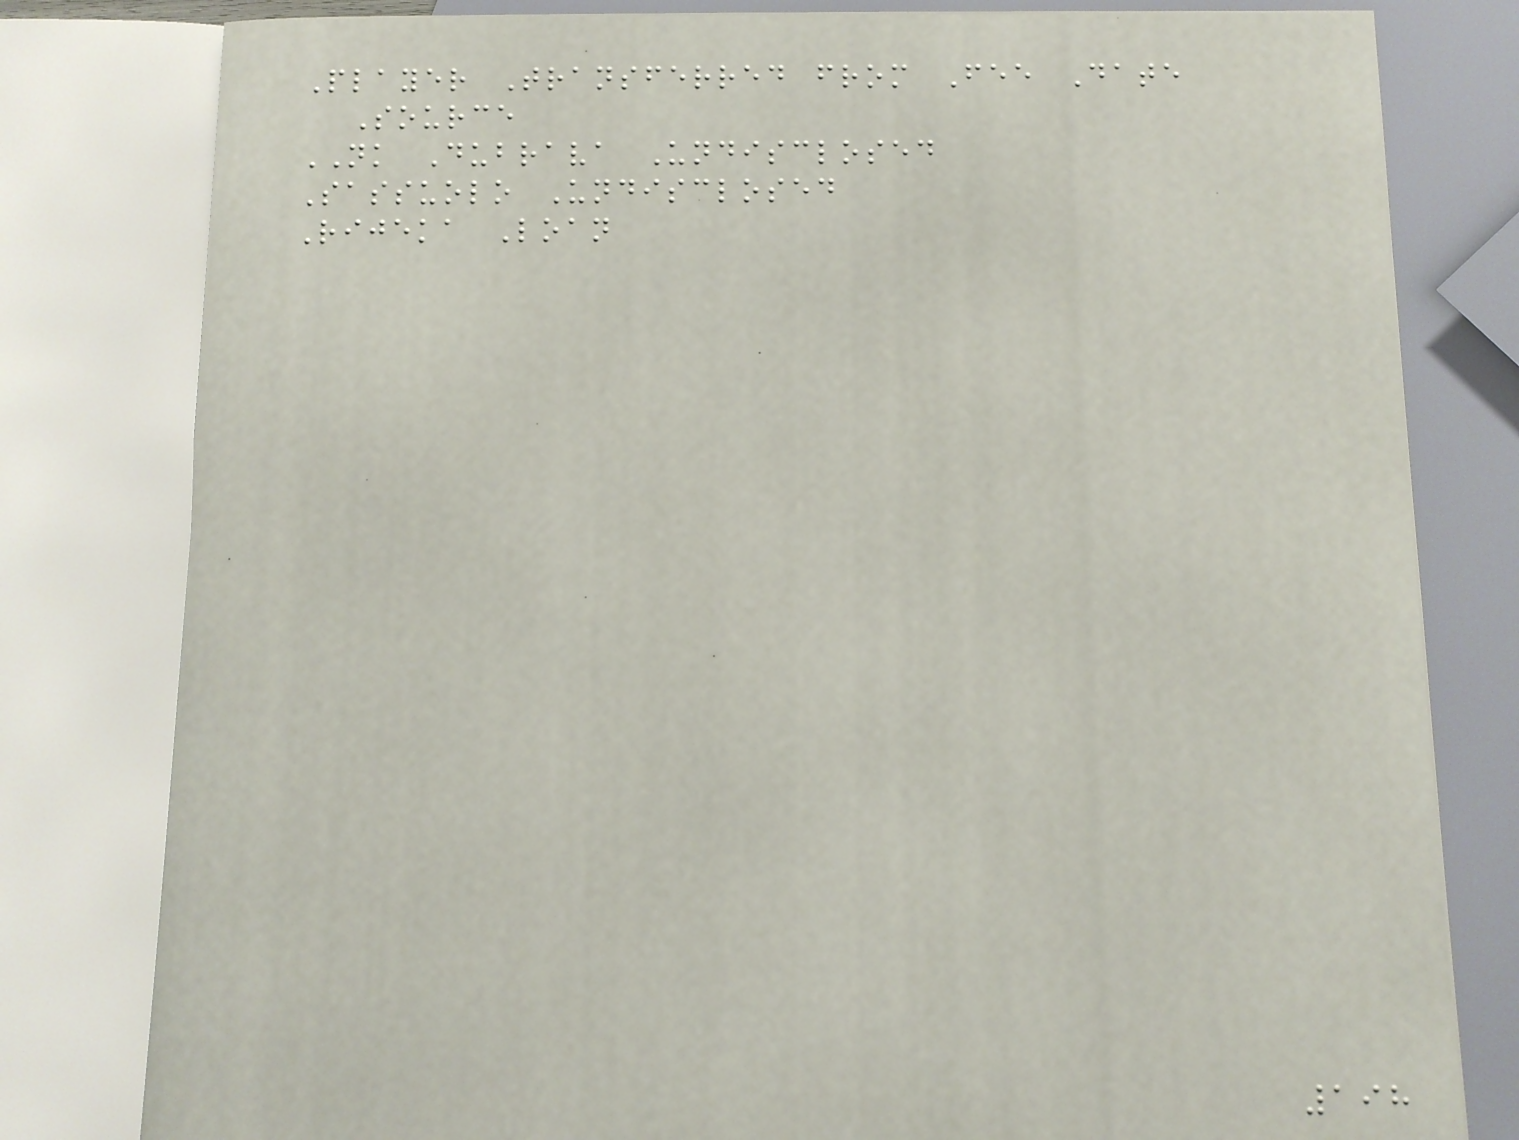Player Transferred from Fee Date
Source
NK Dubrava Undisclosed
Sassuolo Undisclosed
Rijeka Loan
198
